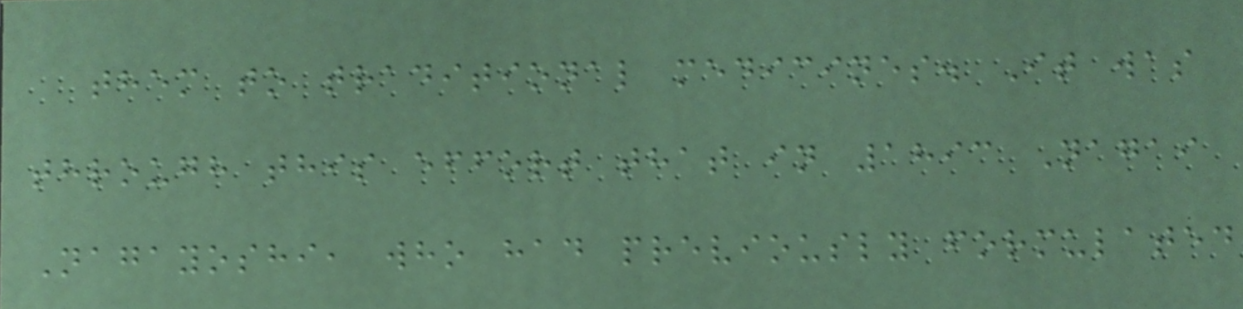them to traditional medicines. It was
through this effort that in 1893 Nagai
Nagayoshi, who had previously formulated
